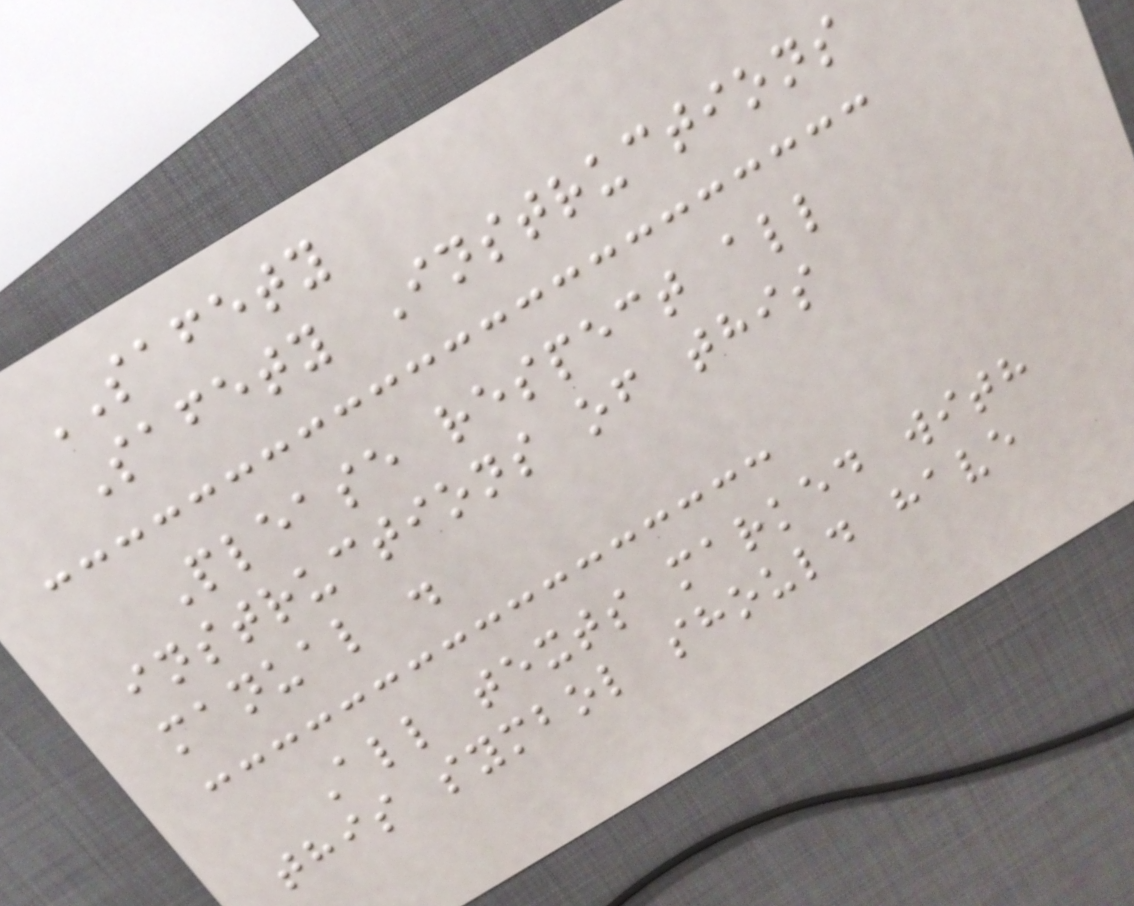SAFETY
Safety Instructions
Please respect all
instructions of this
manual .
All texts marked with
this symbol should have
